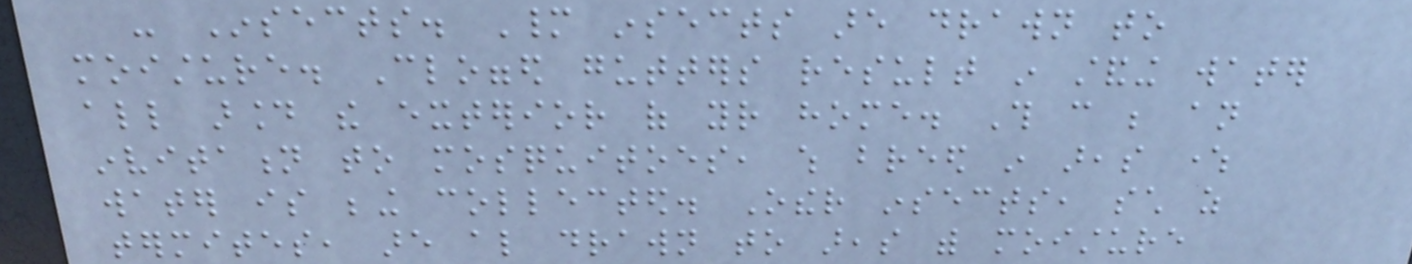- Insects. Many insects are drawn to
moisture. Clogged gutters result in standing water
all around the exterior of your home. This can be an
invitation to mosquitoes, which breed in areas where
water is being collected. Other insects, such as
termites, are also drawn to areas with moisture
